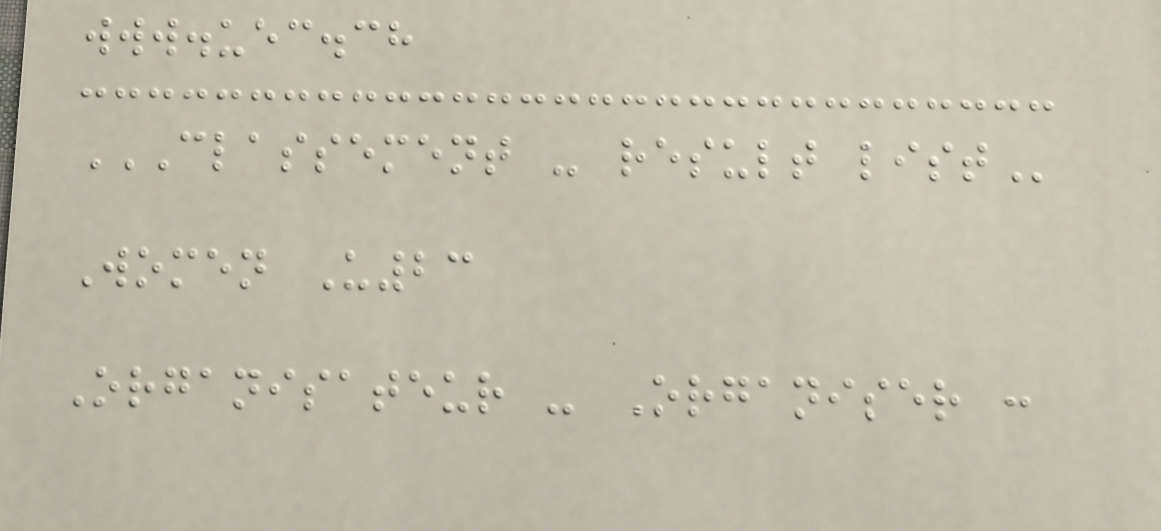www.uec.ch
CLASSEMENT - RESULT LIST
Women U23
Organisateur - Organiser :
